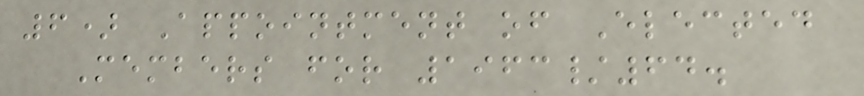6) Appointment of Elected
Members for 1963/64.
